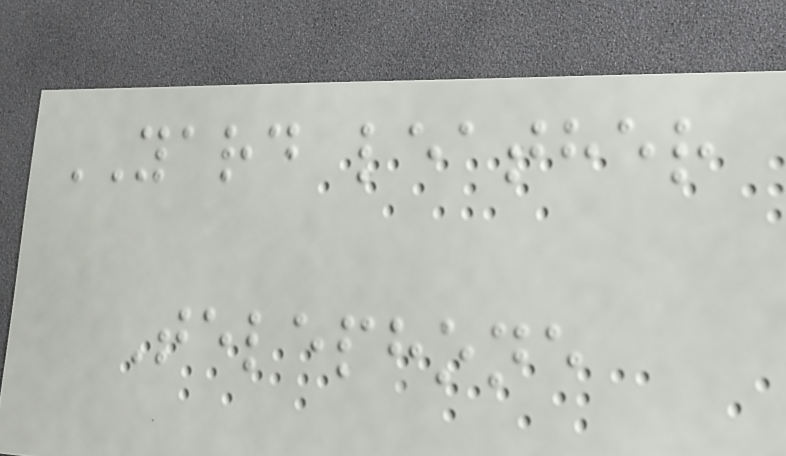YARD leather
Telephone
